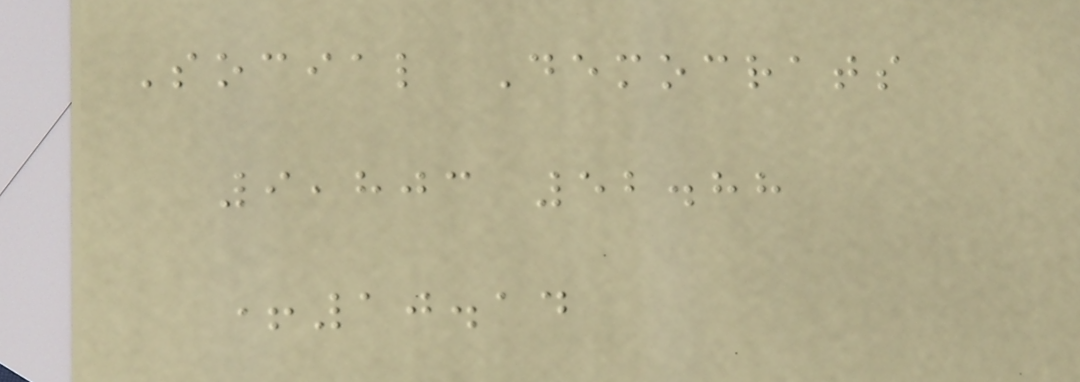Social Democrats
9,803 52.88
+10.14
